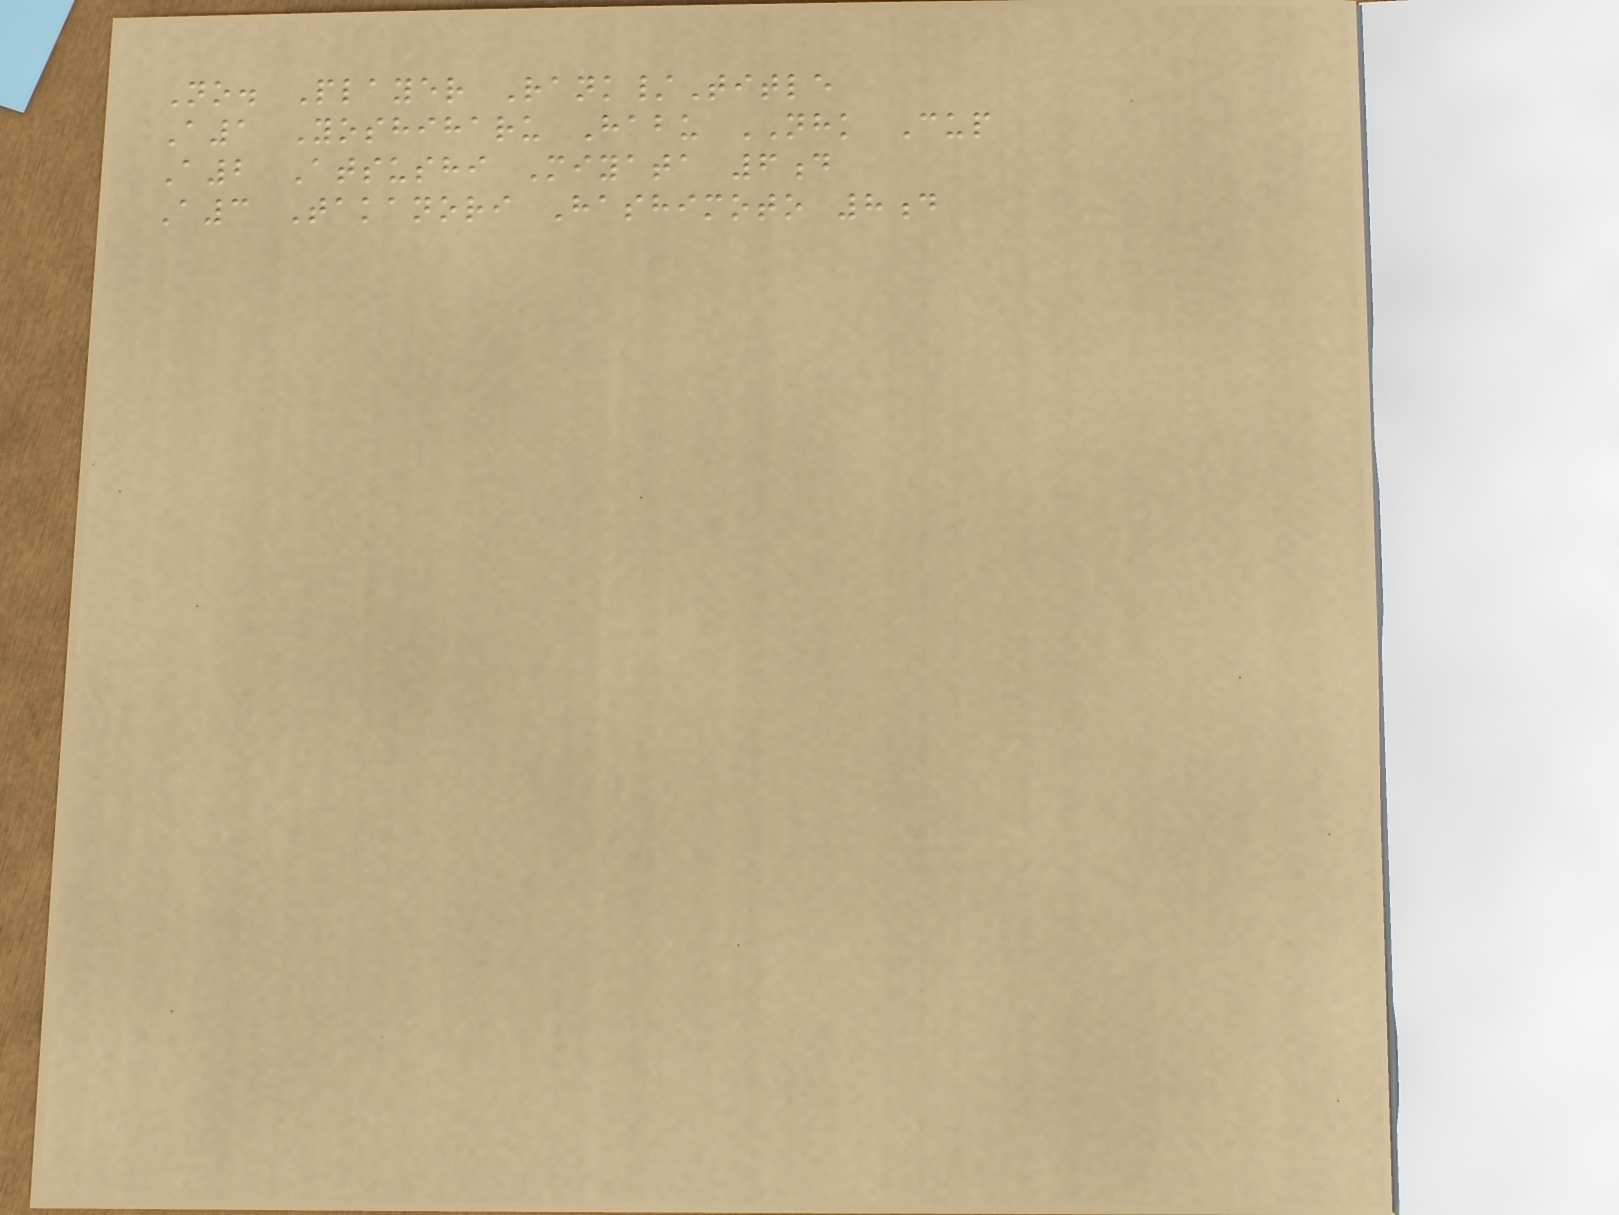No. Player Rank/Title
A1 Yoshiharu Habu NHK Cup
A2 Atsushi Miyata 6d
A3 Takanori Hashimoto 8d
